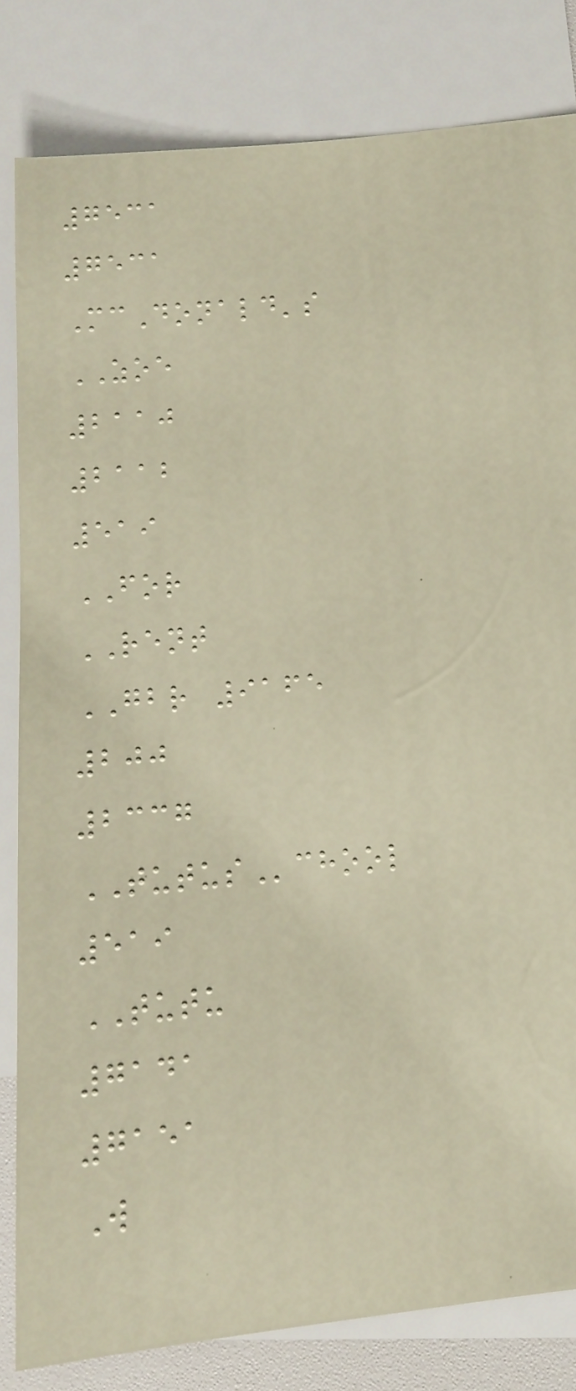7531
7531
McDonald's
ZOE
2110
2112
519
FOR
RENT
GBR 9165
200
2337
TUTUSchool
519
TUTU
7141
7151
W
